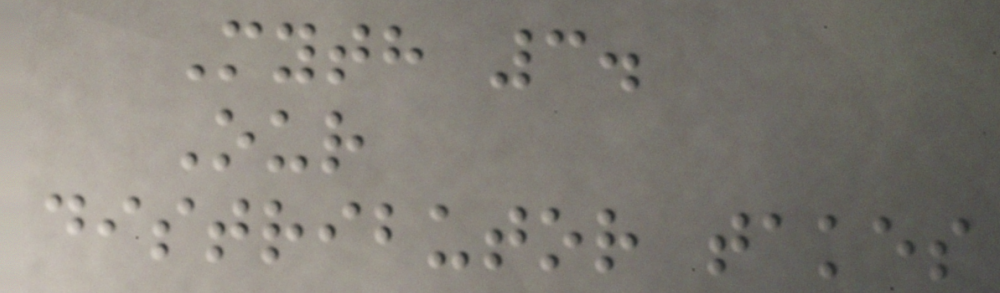Myth 3.
Our
distributor takes
